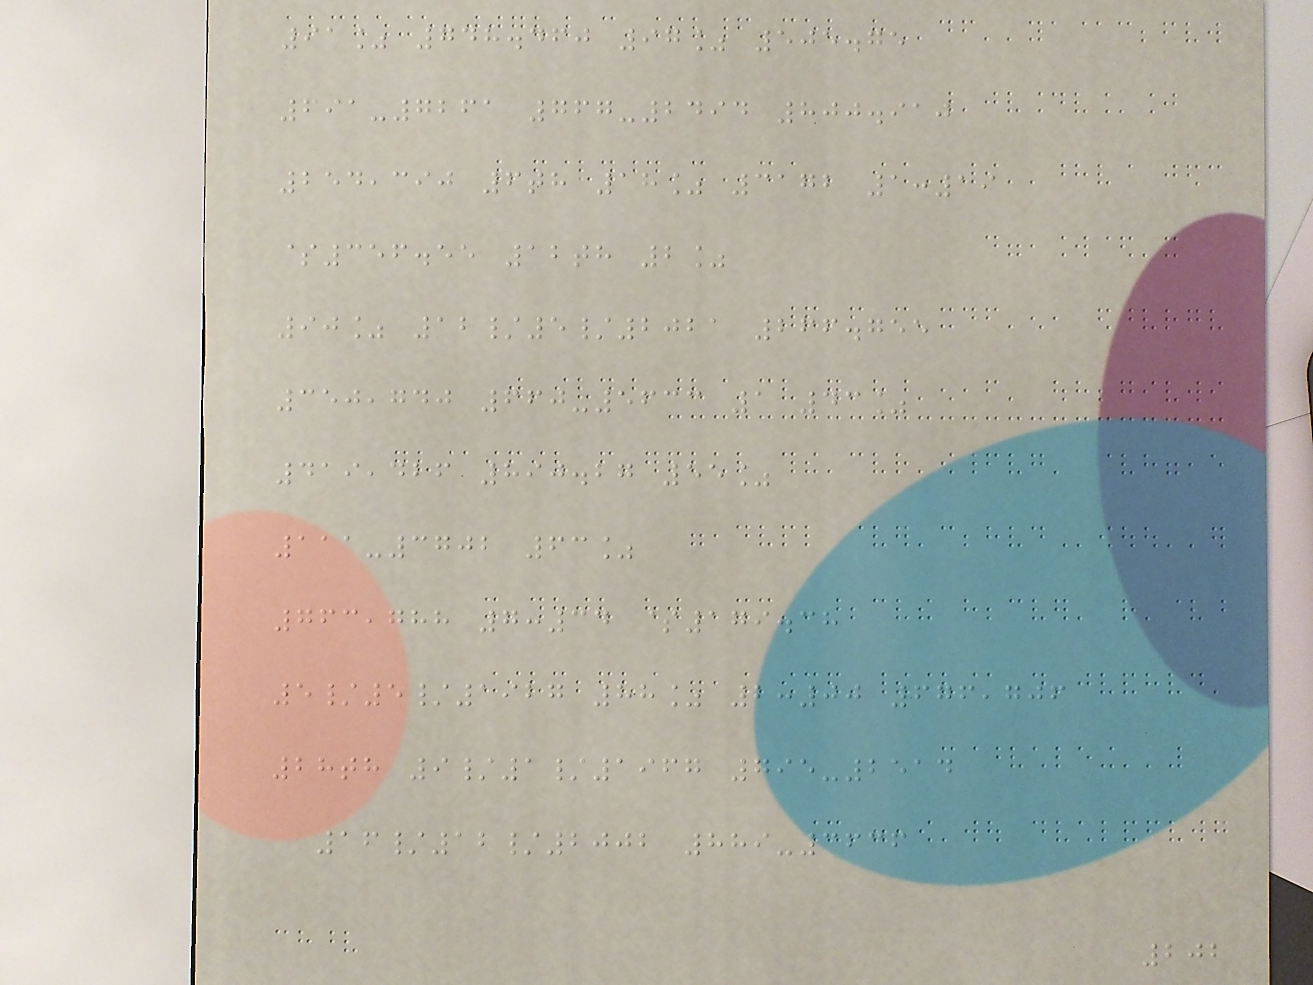91% 748.460 97% 505.75
691-7261 767-2494 800.910
254,390 6th 18% 3172 1:19
$356.55 12th 2%
90% 12/5/2021 266.755
350,740 660-5633 1 43%
419,426 890.27 55%
111-3702 63%
763,788 7:34 $179.38
5/5/1927 88% 2:00 676,706
28th 9/1/1967 795-2514
16/12/2002 889-3636
202
